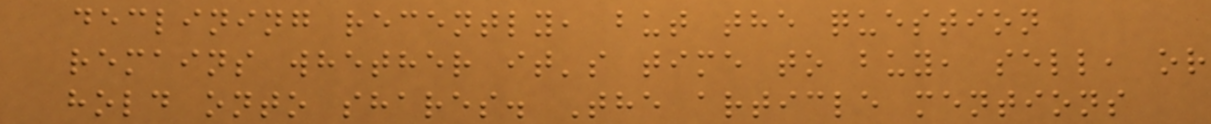declining recently, but the question
remains whether it's time to buy, sell, or
hold onto shares. The article mentions
